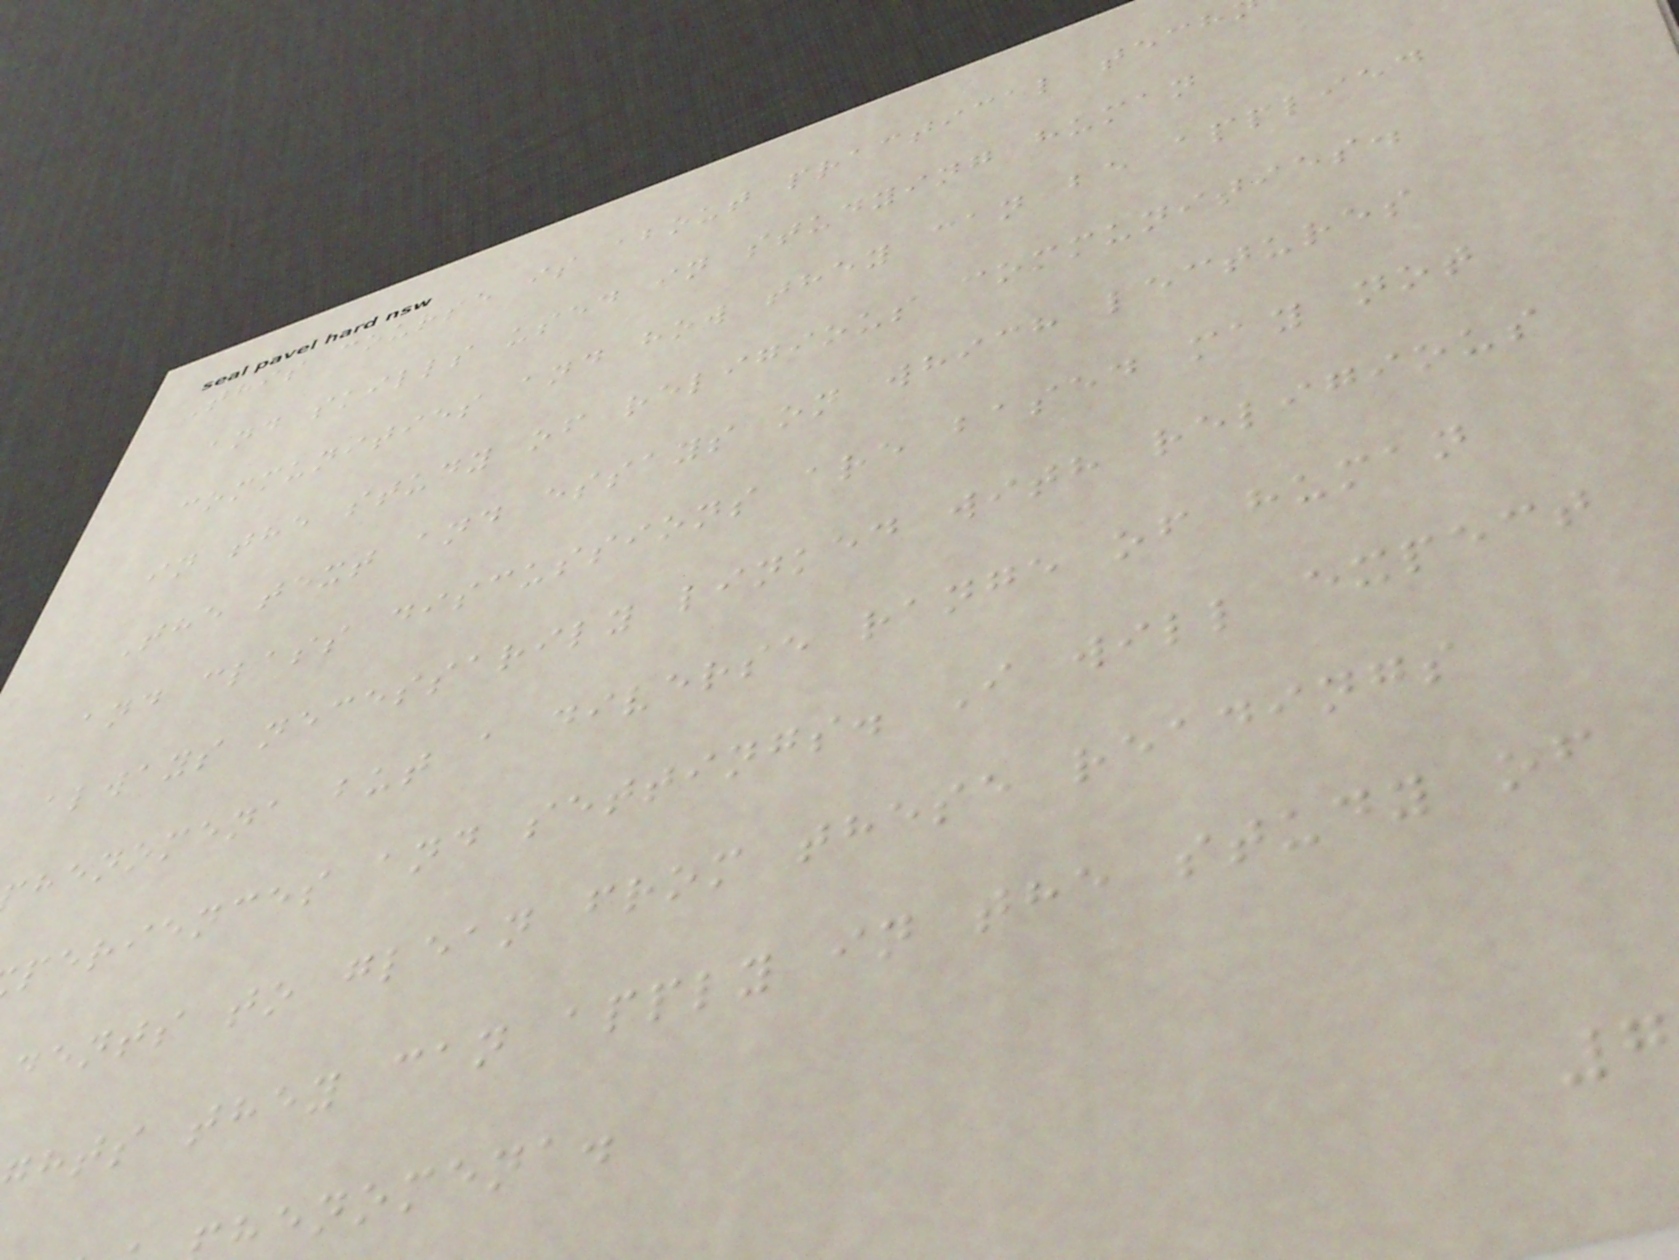This course is about practical tech
and skills used in studying human
communities and how they can be applied
in the study of religious communities.
The text and essays on which lectures
and class discussions are based may not
always necessarily linked with religious
henomena but a diverse range of human
periences and settings. I will expect
dents to glean from these readings
hts they can apply in the study of
henomena.
